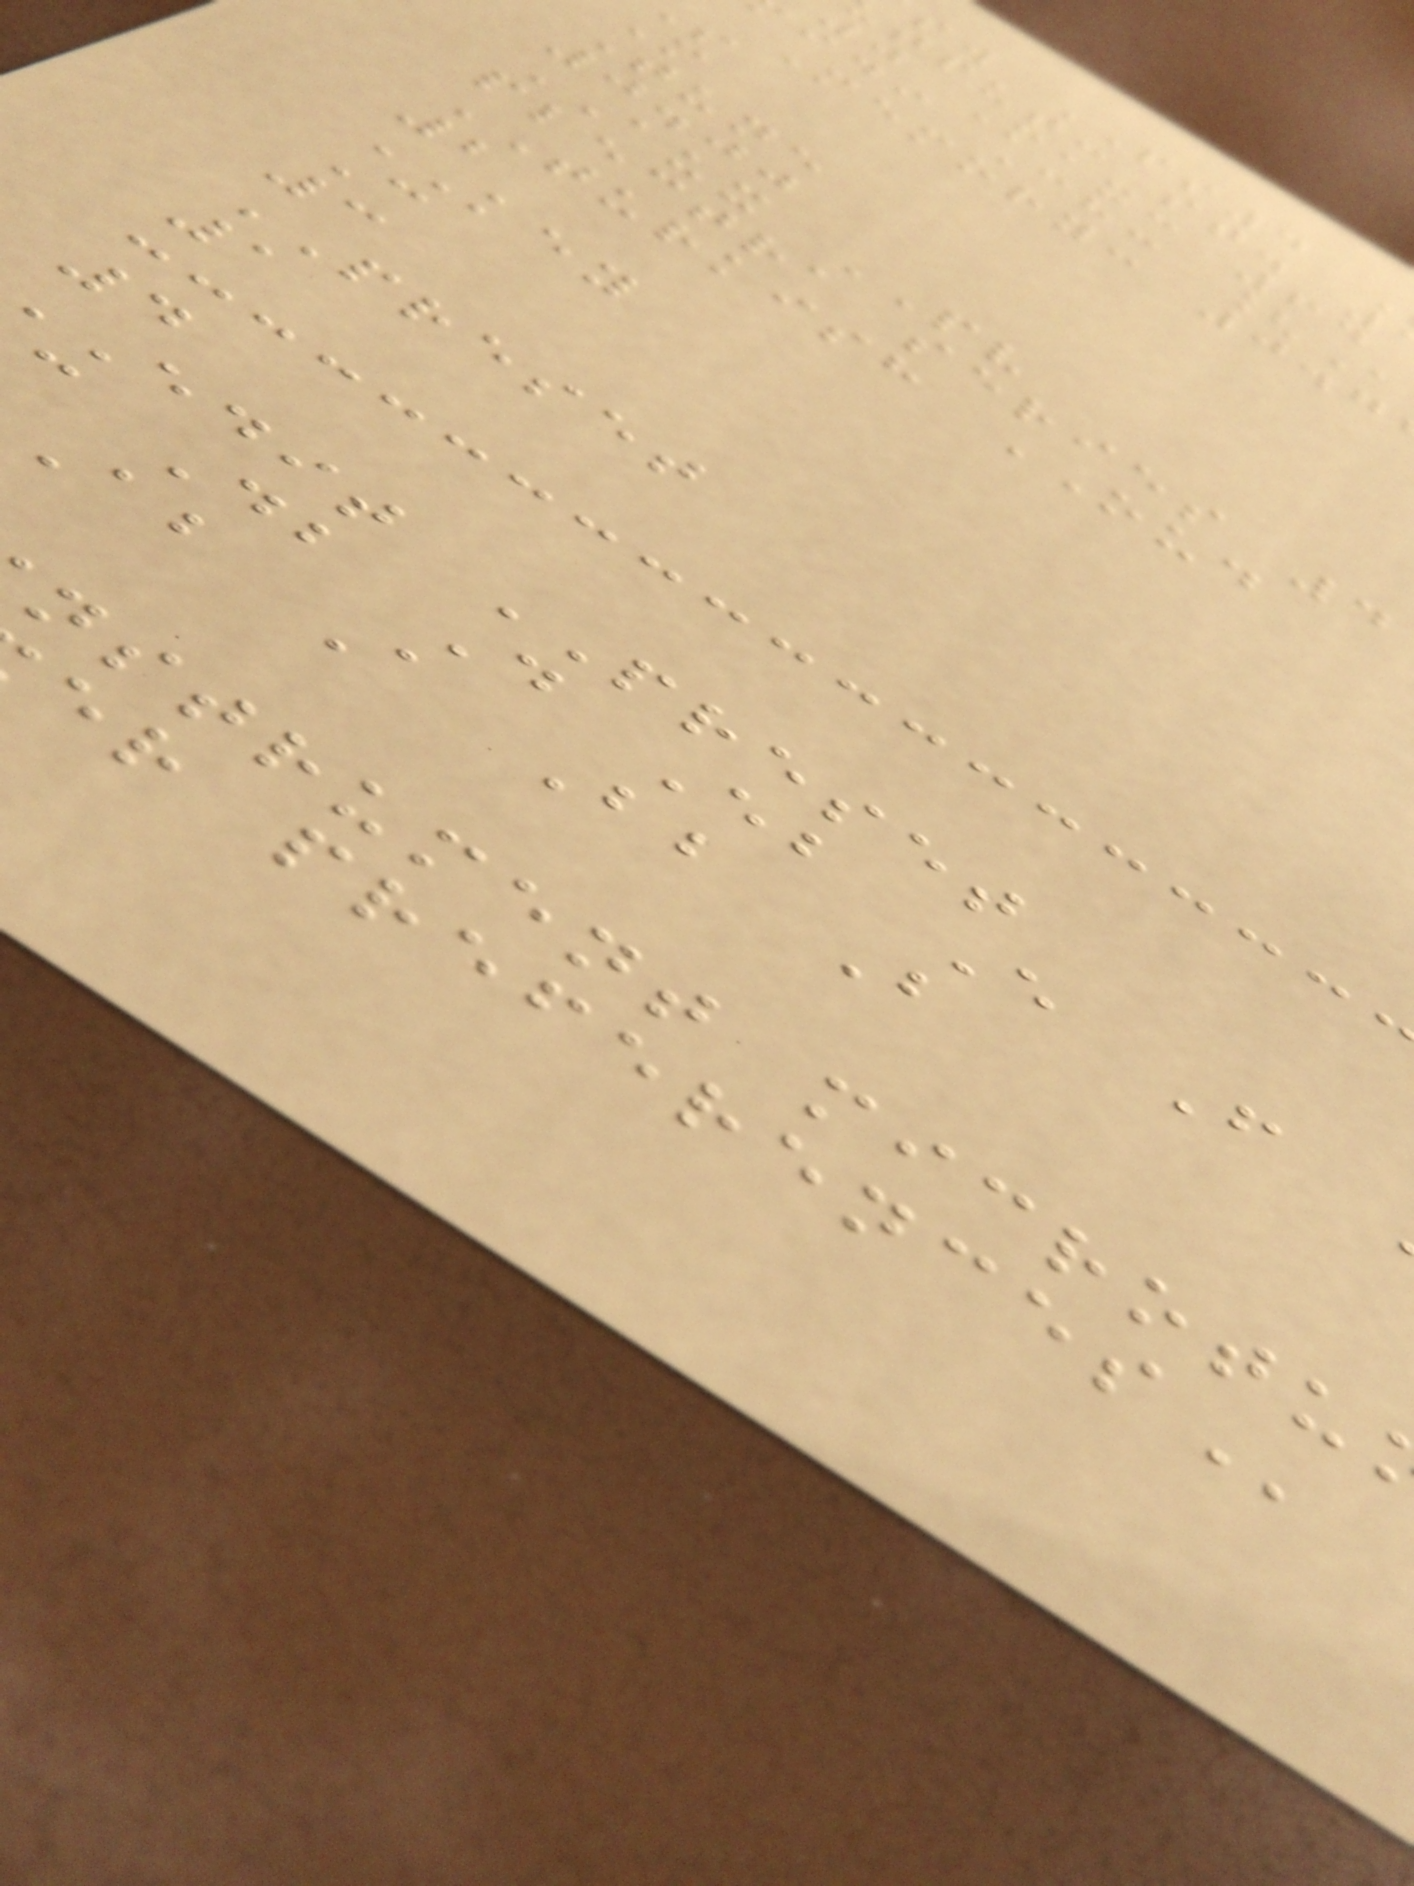sw PS4
tput: st.
0 Max: 64
idi Ch: [A
Memory: 0.7
M
Tune
0.00
AUX PV
plectra series 4
TURKISH OUD
2
KEY
C
3
PRESET
1
4
edit PRESET
c Db D Eb E F
Ab A Bb B
nstrument
